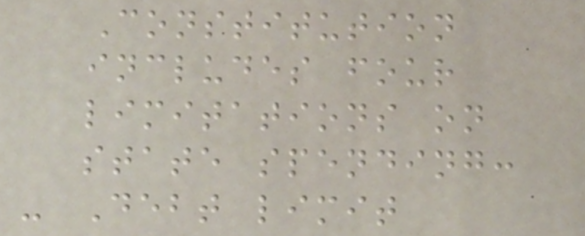Constitution
includes four
limitations on
state spending:
- Debt limit
